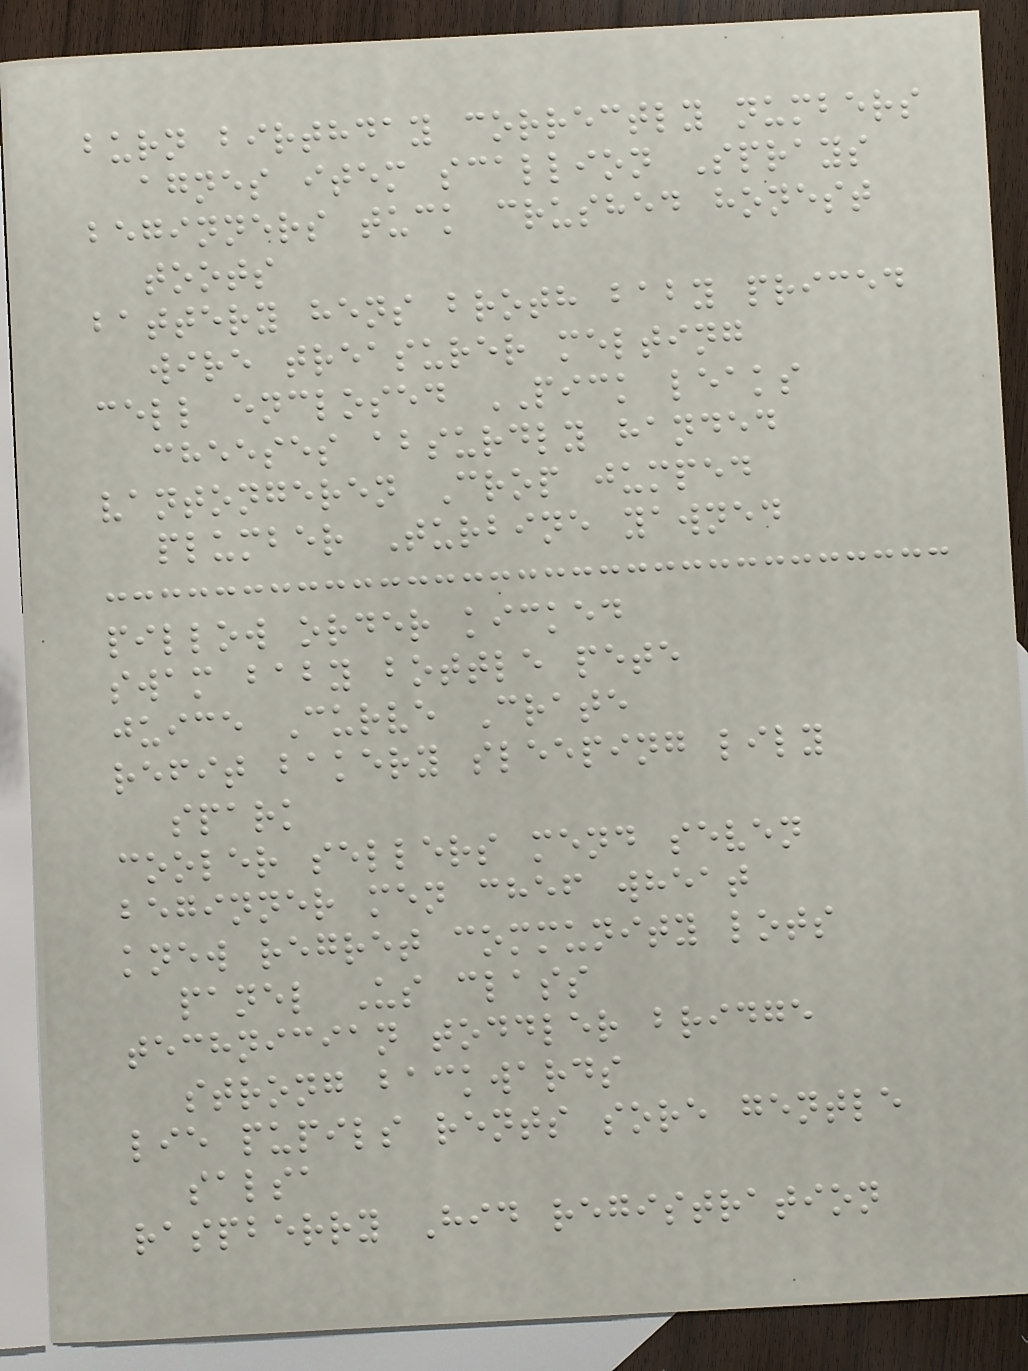burn birthday correctly numbers
agnes item scallion Sprays
beginners tuck crushed honest
toots
battery hens broth baby priced
wire treasurer melting
cell enclosed PICK leaks
cheeses absurdly handed
vantongeren Crop jumped
plumber Turbine yawned
pillow order kicked
swam baby bottle pete
juice Curve Crate
refit bakery sleeping lily
spark
cooler sellers mend seven
beginner men chef wheat
knew regret community lots
panel Us class
technician toddler bridge
strong backwards
lie pupils rents sore gentle
salsa
raspberry Hid registration
